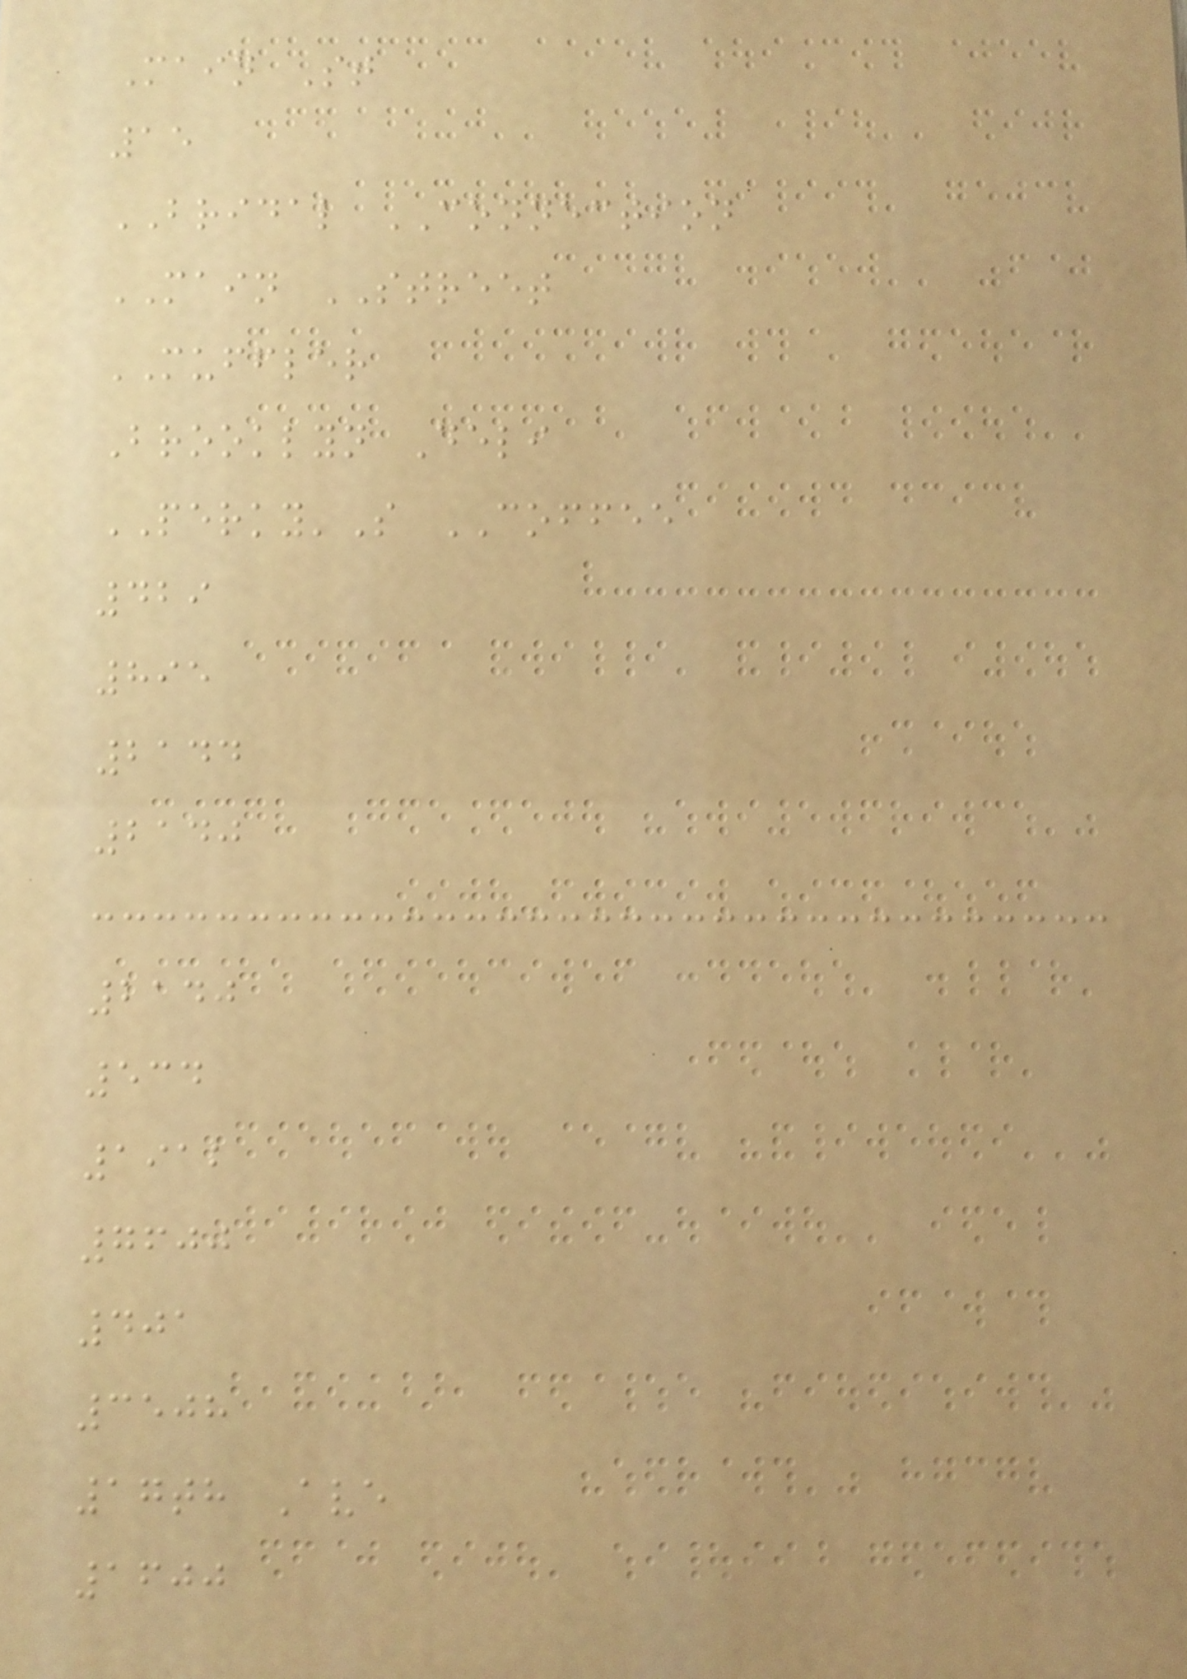Main St
15
BRIDAL CONNECTION
MAIN STREET
MUFFLER
Brooklyn Deli
PERKY'S COFFEE
429
895
2144
2140
2140
534
1912
7600
401
3508
17th Ave
1600
